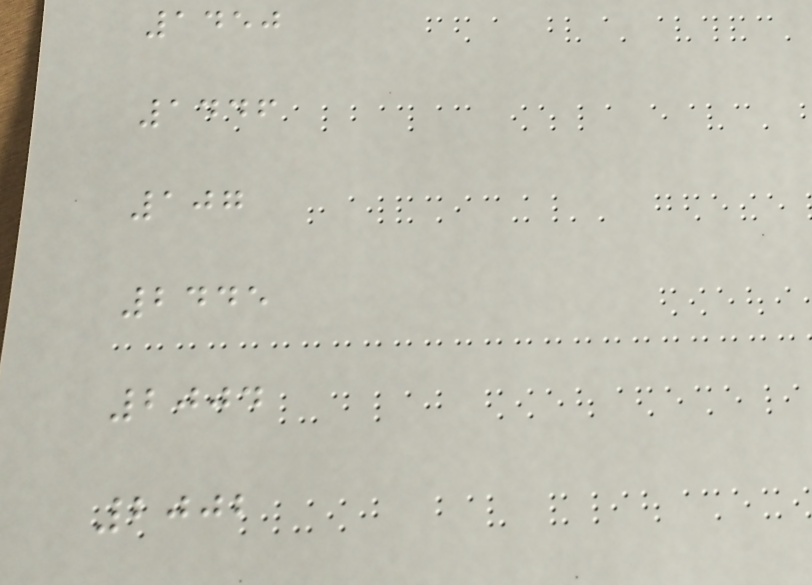1450
1446
107
2445
2004
2002
